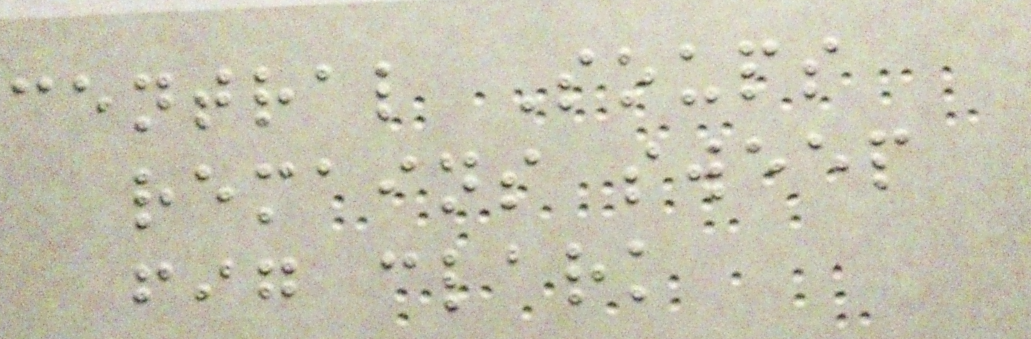central Soups
remains sweep
fig clark
